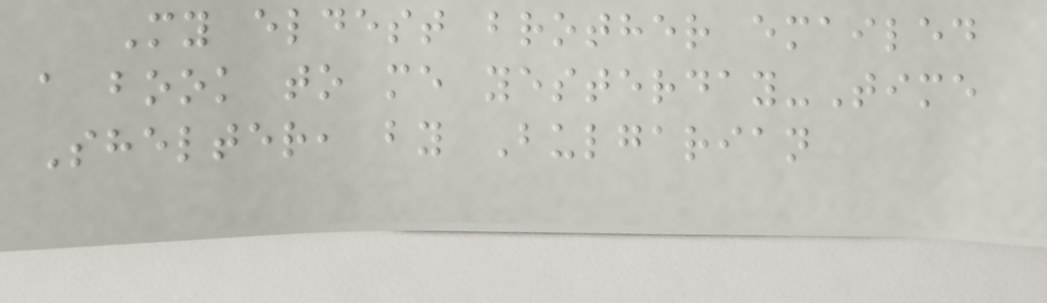My eldest brother emailed
a book to me yesterday-Time
Shelter, by Bulgarian
